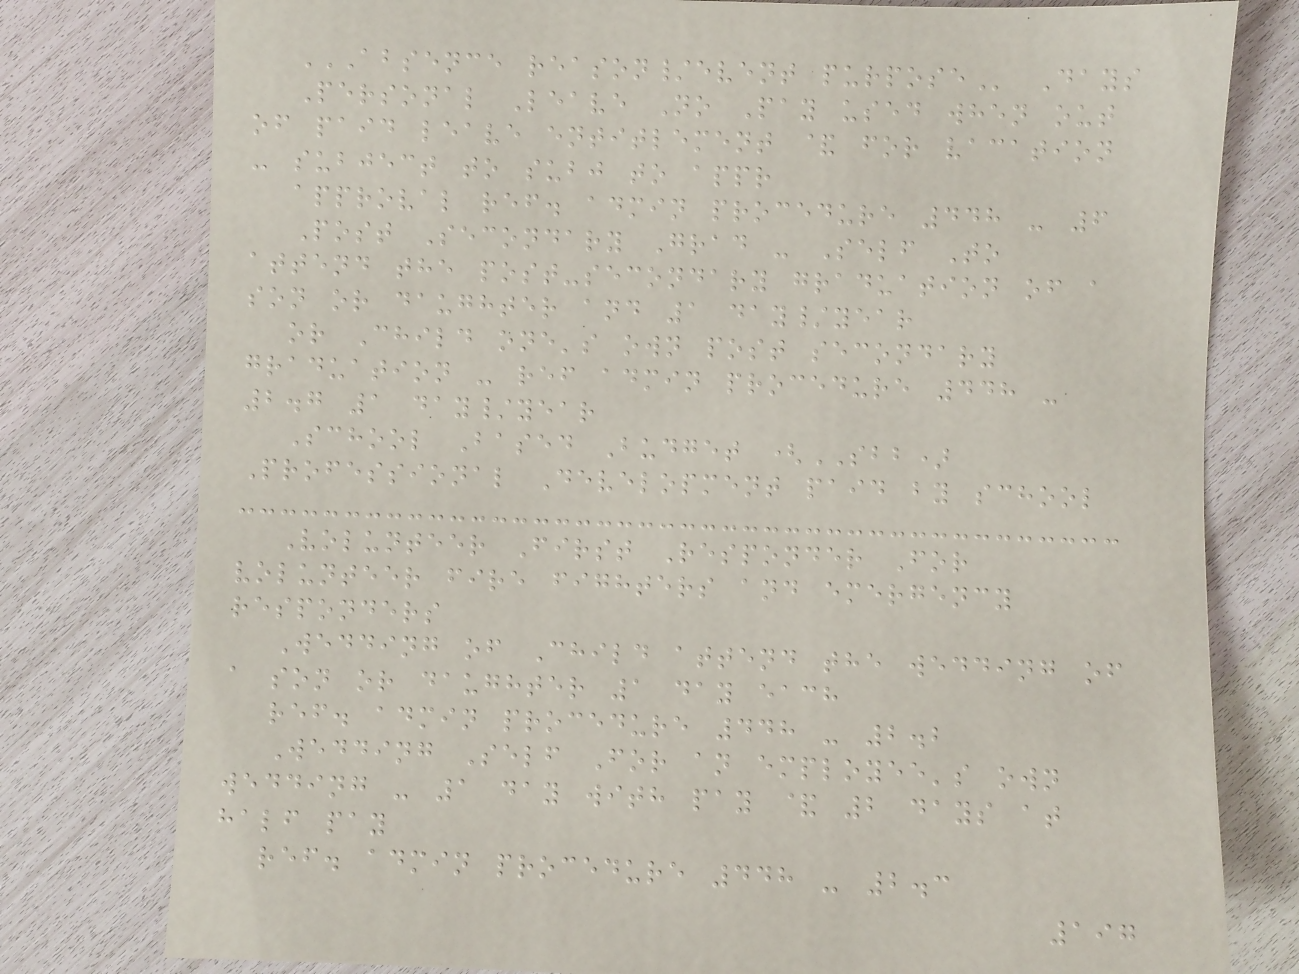ABSENCE REASON/EVENT PURPOSE Days
Personal Leave No Pay used when out
of paid leave entitlement & for vacation
- subject to subj to appr
approval ref. admin procedure 448 - 6
Post Secondary Grad - Self To
attend the post-secondary graduation of a
son or daughter and 1 day/year
or Child one's own post secondary
graduation - ref admin procedure 448 -
2.7 1 day/year
School Based Budget (SBB)
Professional Development paid by school
Volunteer First Responder For
volunteer fire fighters and emergency
responders
Wedding of Child attend the wedding of
a son or daughter 1 day each
ref. admin procedure 448 - 2.2
Wedding Self For an employee's own
wedding - 1 day with pay & 2 days at
half pay
ref. admin procedure 448 - 2.3
197
